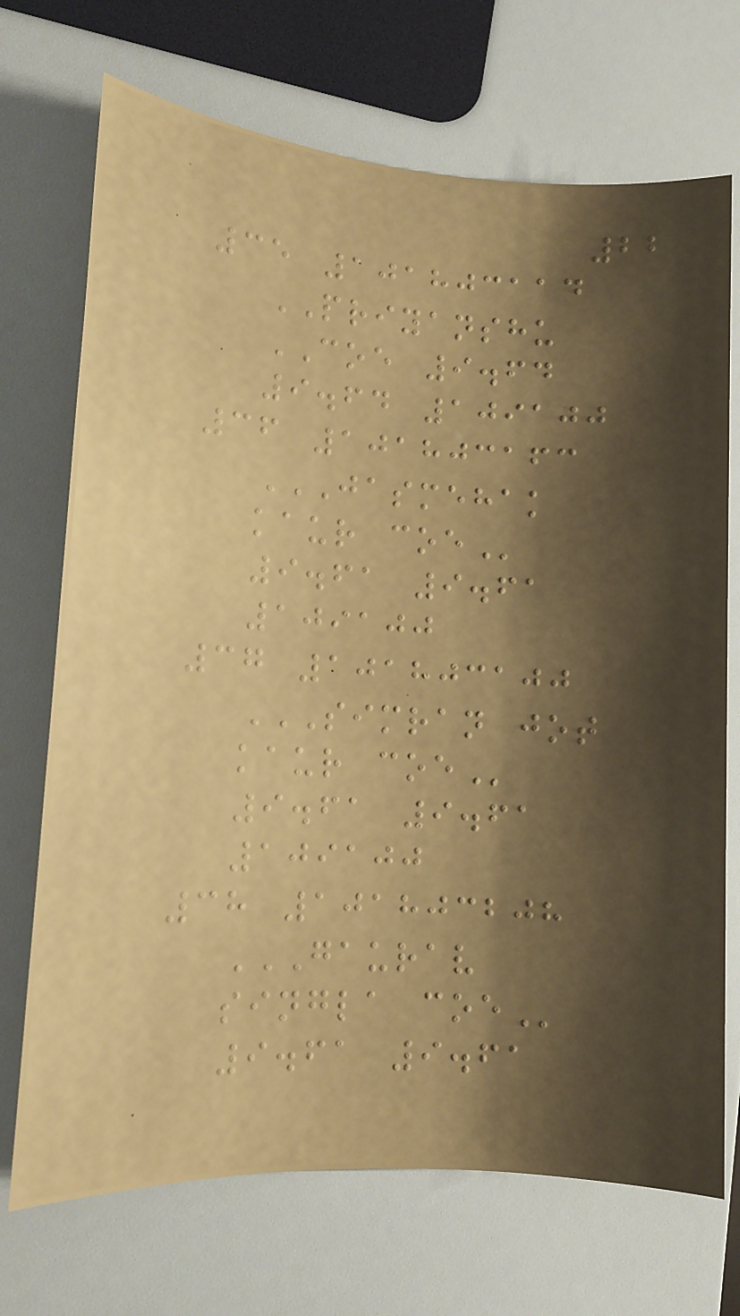22
35 101803114
PRIYANSHU
COE 9.64
9.64 109100
36 101803163
JASMEHAK
KAUR COE
9.61 9.61
109100
37 101803100
SIMRAN JOT
KAUR COE
9.61 9.61
109100
38 101803208
GAURAV
SINGLA COE
9.61 9.61
